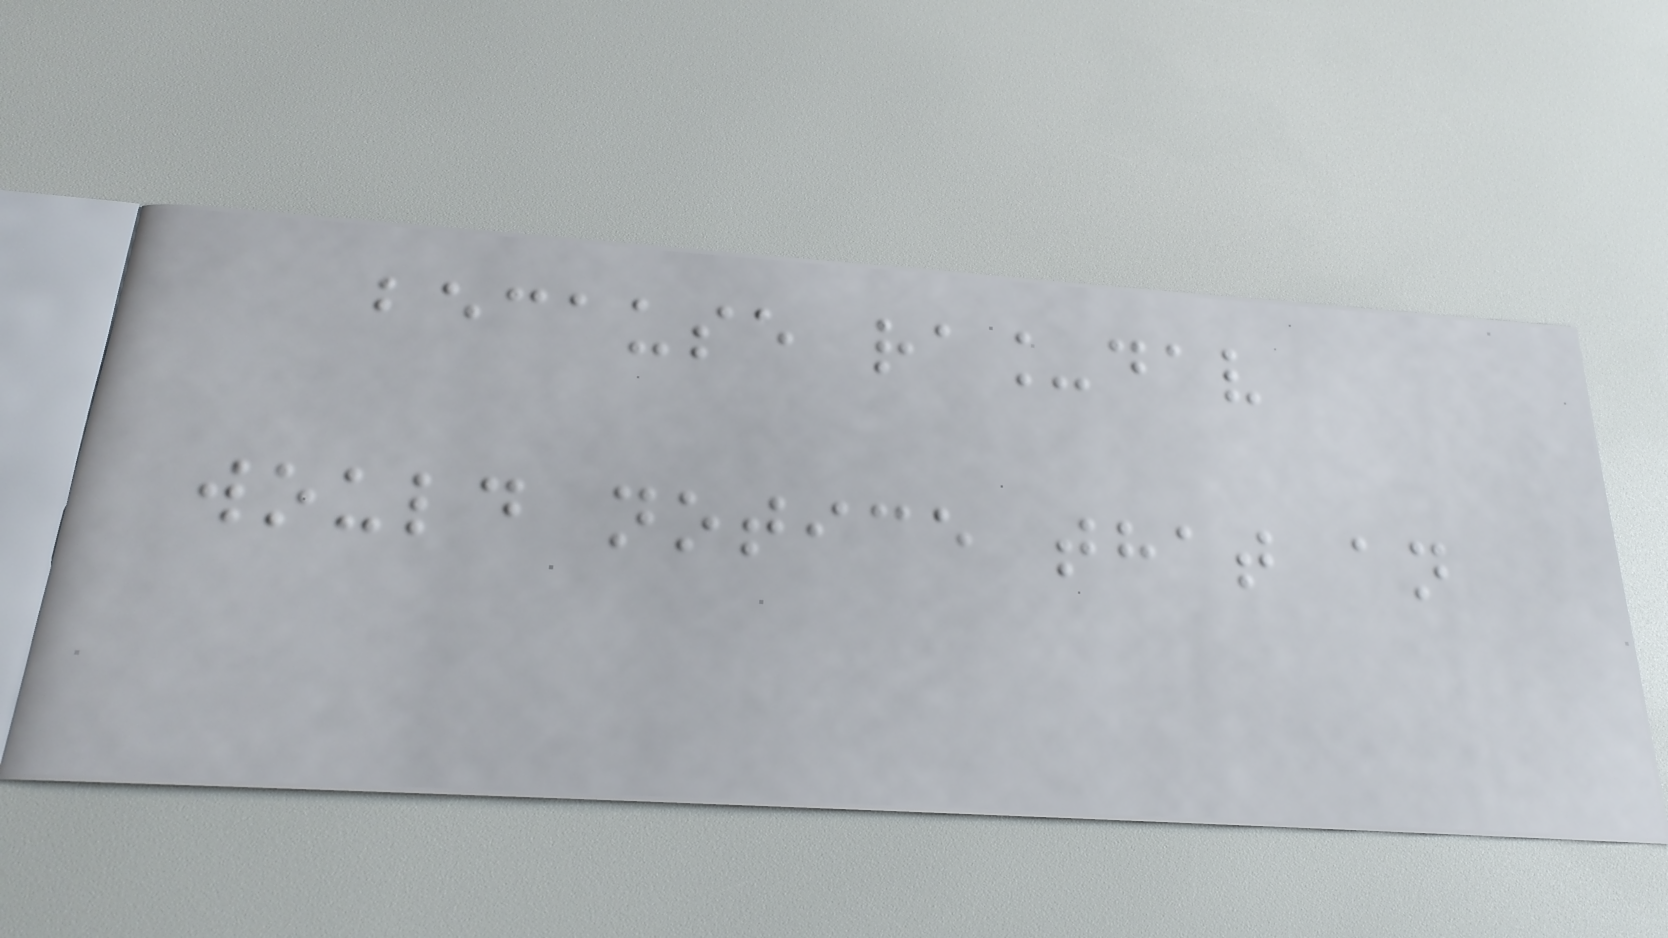because ra_dav
would notice that an
